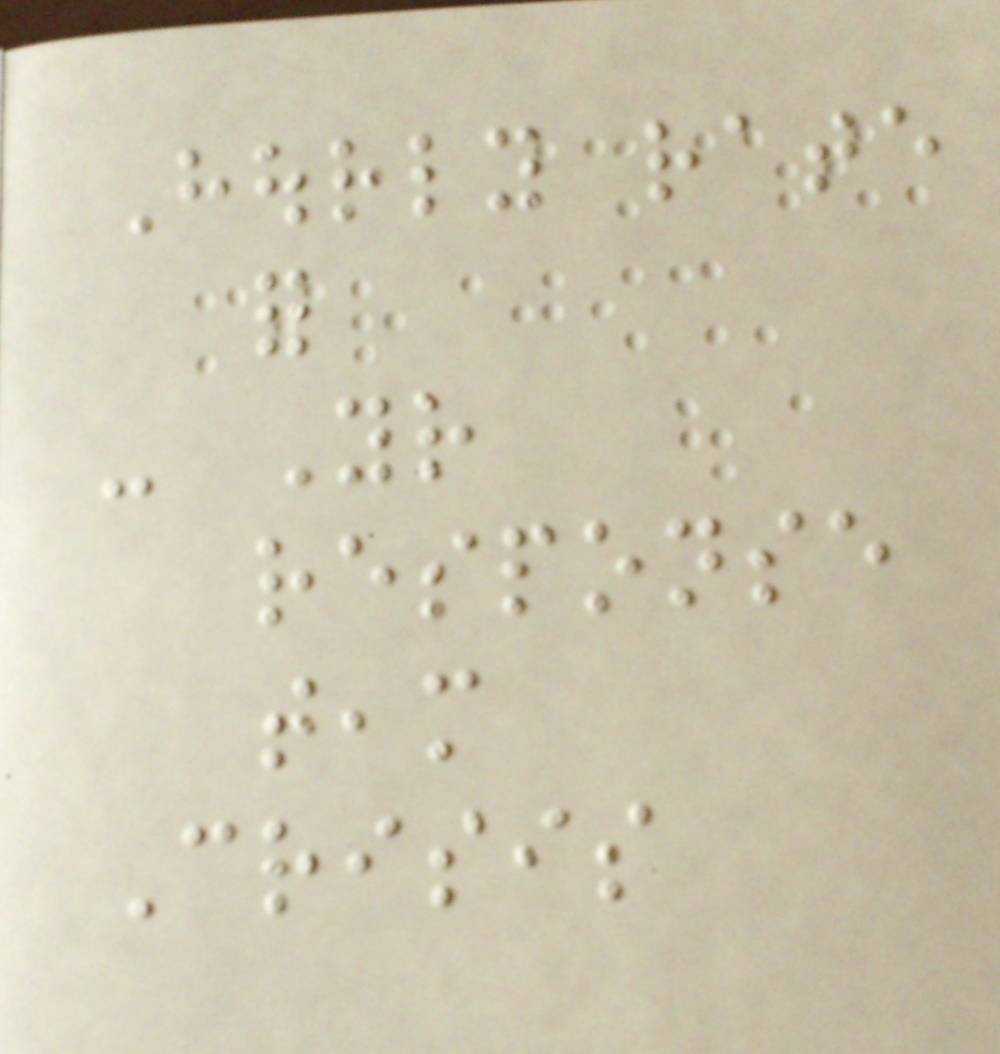Hourly rate
for
- Your
response
team
Crisis
